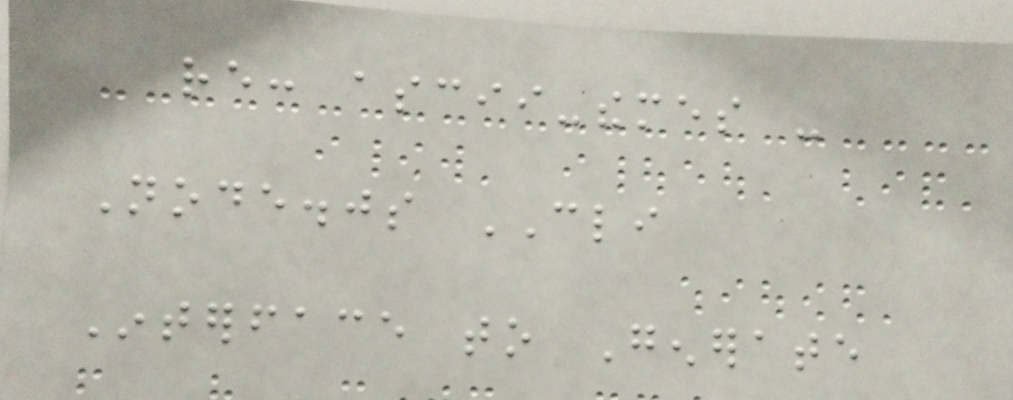re: ascii-themes -
Node.js CLI
Interface to Generate
